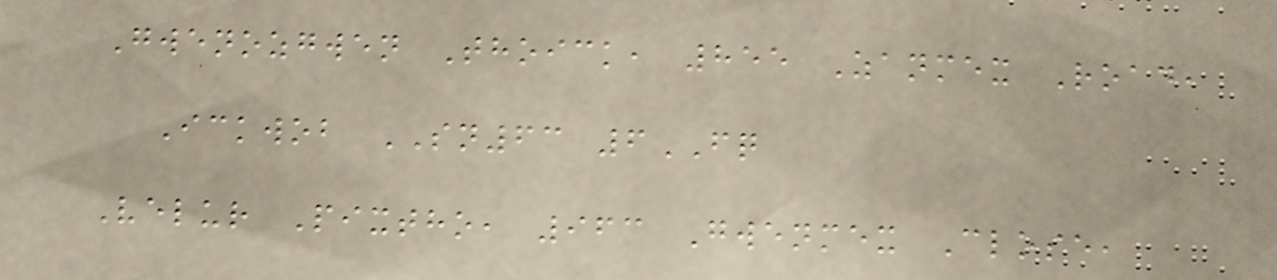Gwenozgwen Thoick, 855 Zanmex Road,
Ickwob SN63 6FQ
Velur Pixtho, 963 Gwenmex Close,
